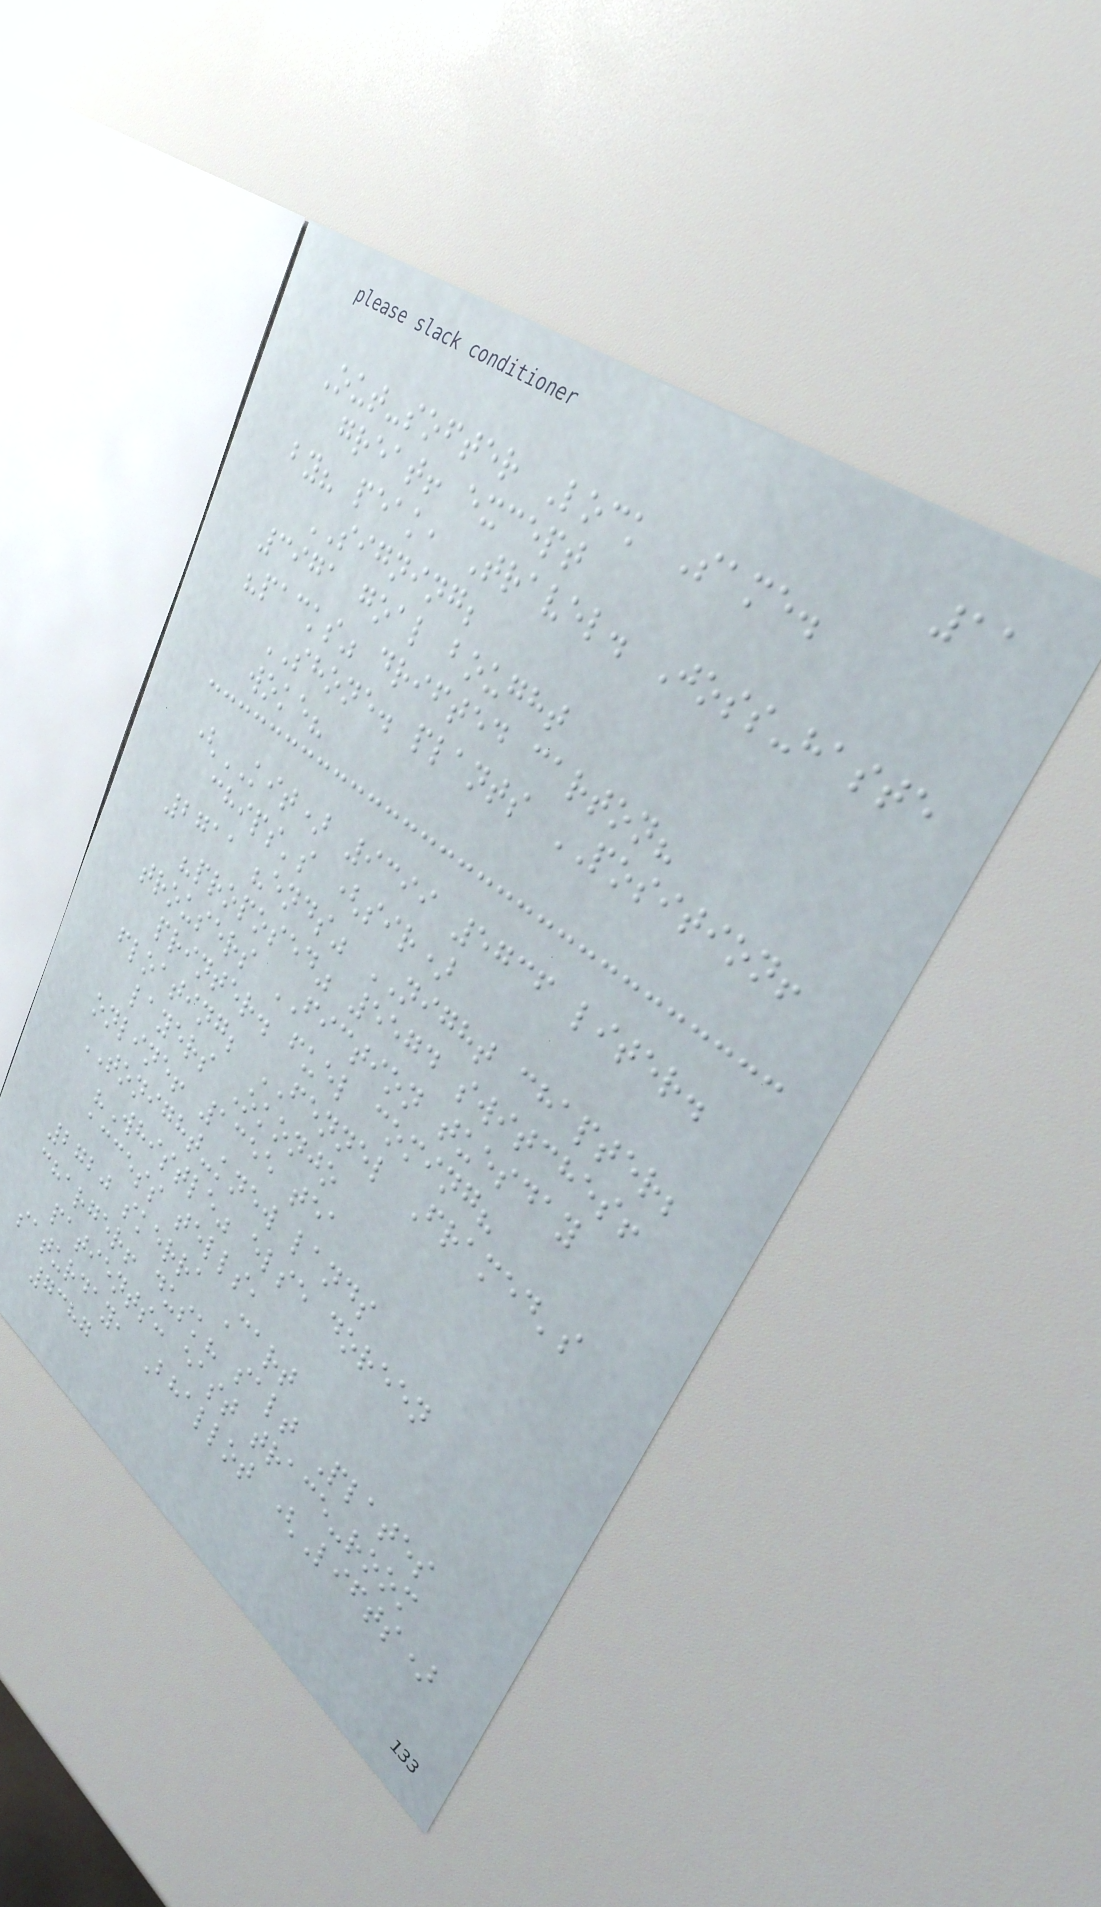11
Out-softer Lock Same.
great! except
by? peak, Travel. Joss-haste
SIGNING;
3971 goal bought
"packs" drifted carton?
SHONE. plants POSITION!
woke?
(KIT) 9399 5736 liter.
chips's (sir)
2711 "ends" NIGHT chapter;
"proposed" 5574 switches!
trousers FICTION tuesday
printer. fuel coming?
floating; FENNEL Framed's
layers Okonjo
online! 1355 tea
TONIGHT-knew lands
"Whistle" else doreen
access tells,
2720 skerra Cart
charger! dusk? salt Plates
patients: east trace-room
saturday, Bhallot (Lifts)
7387
